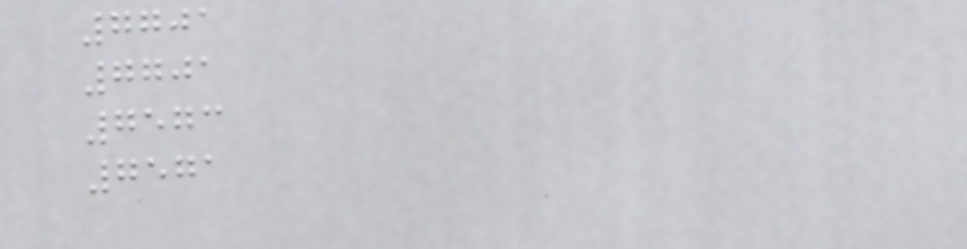7701
7701
7573
7571
